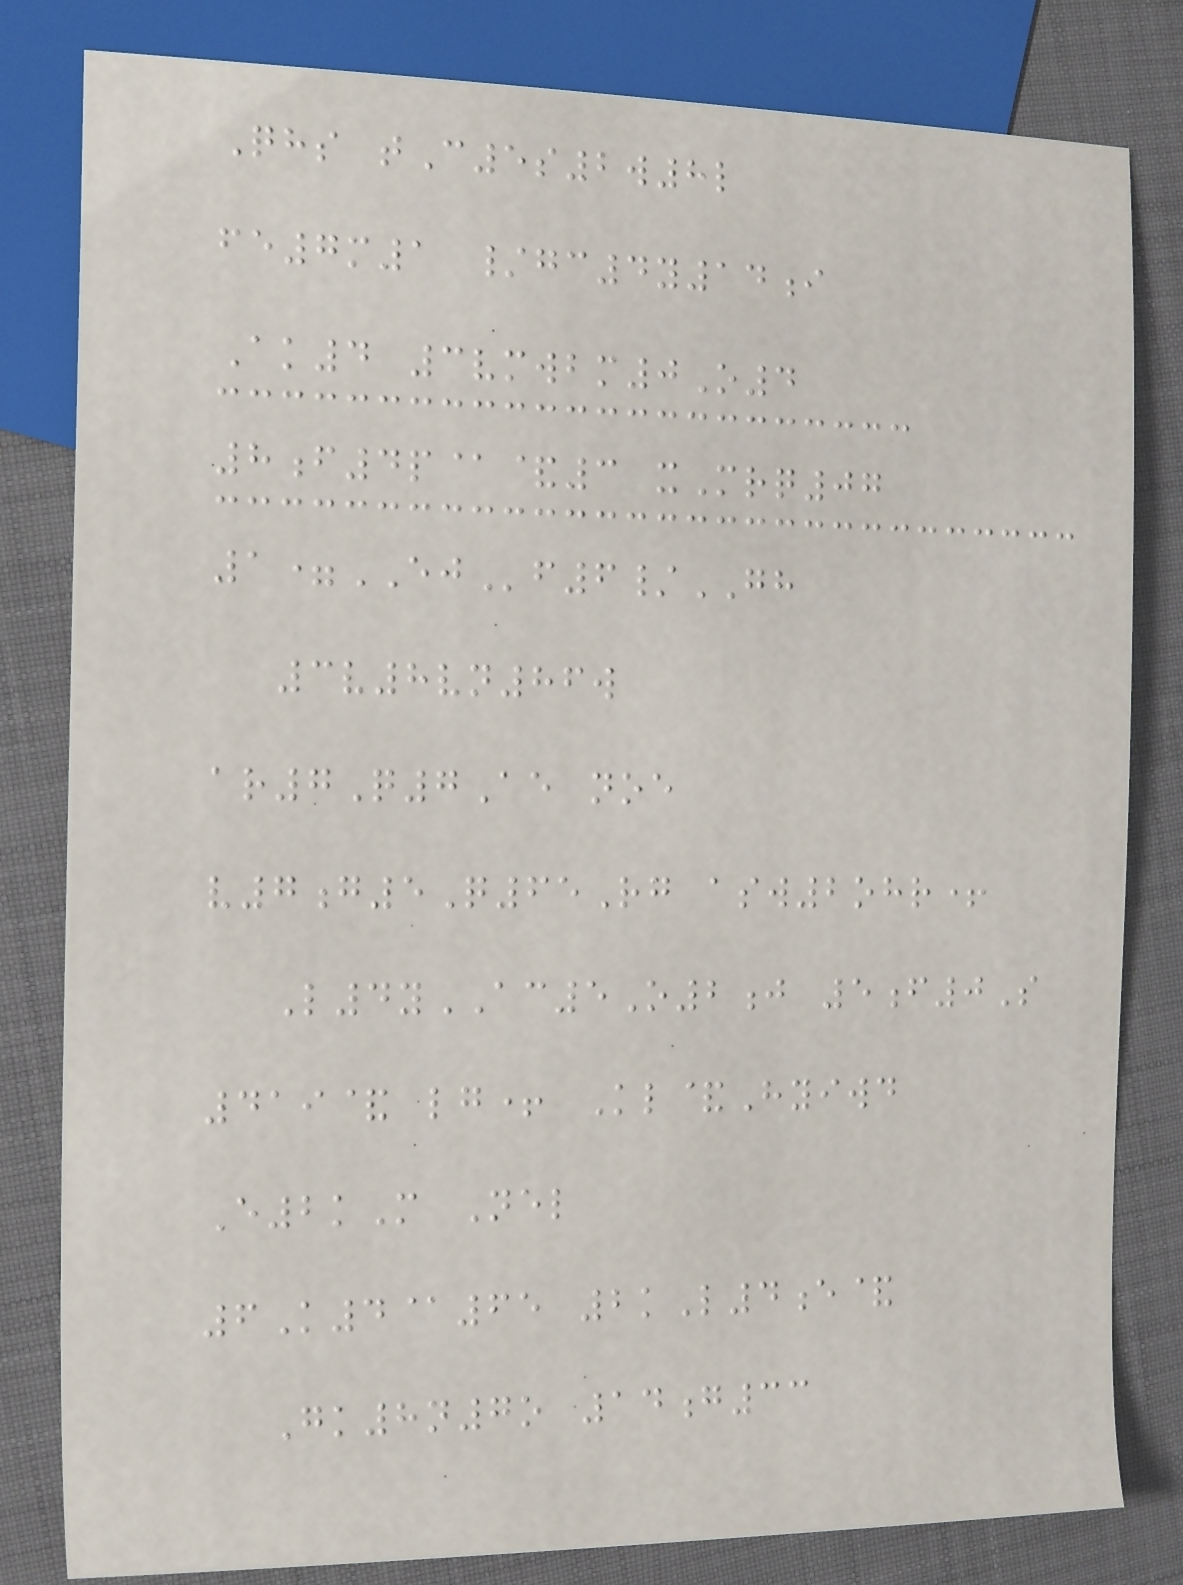Qhs tC5s2w8l
fe7m1 /gc4y14i
Ak4 3vmwbm0O4
8f4p@&3 xMrq07
1=EJf6/GH
3v8vn86w
ar7Q7Ae noe
v7g5Q65Rg asw2ohr+
L4yAC5O2j 5f0S
419& lg+ Kl&Hyiwd
E2kM Nel
6K4@65 2kL4e&
Gk8n7o 14g33
